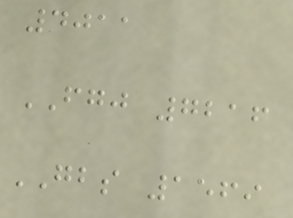4011
FGJ 7216
GBS 1569
